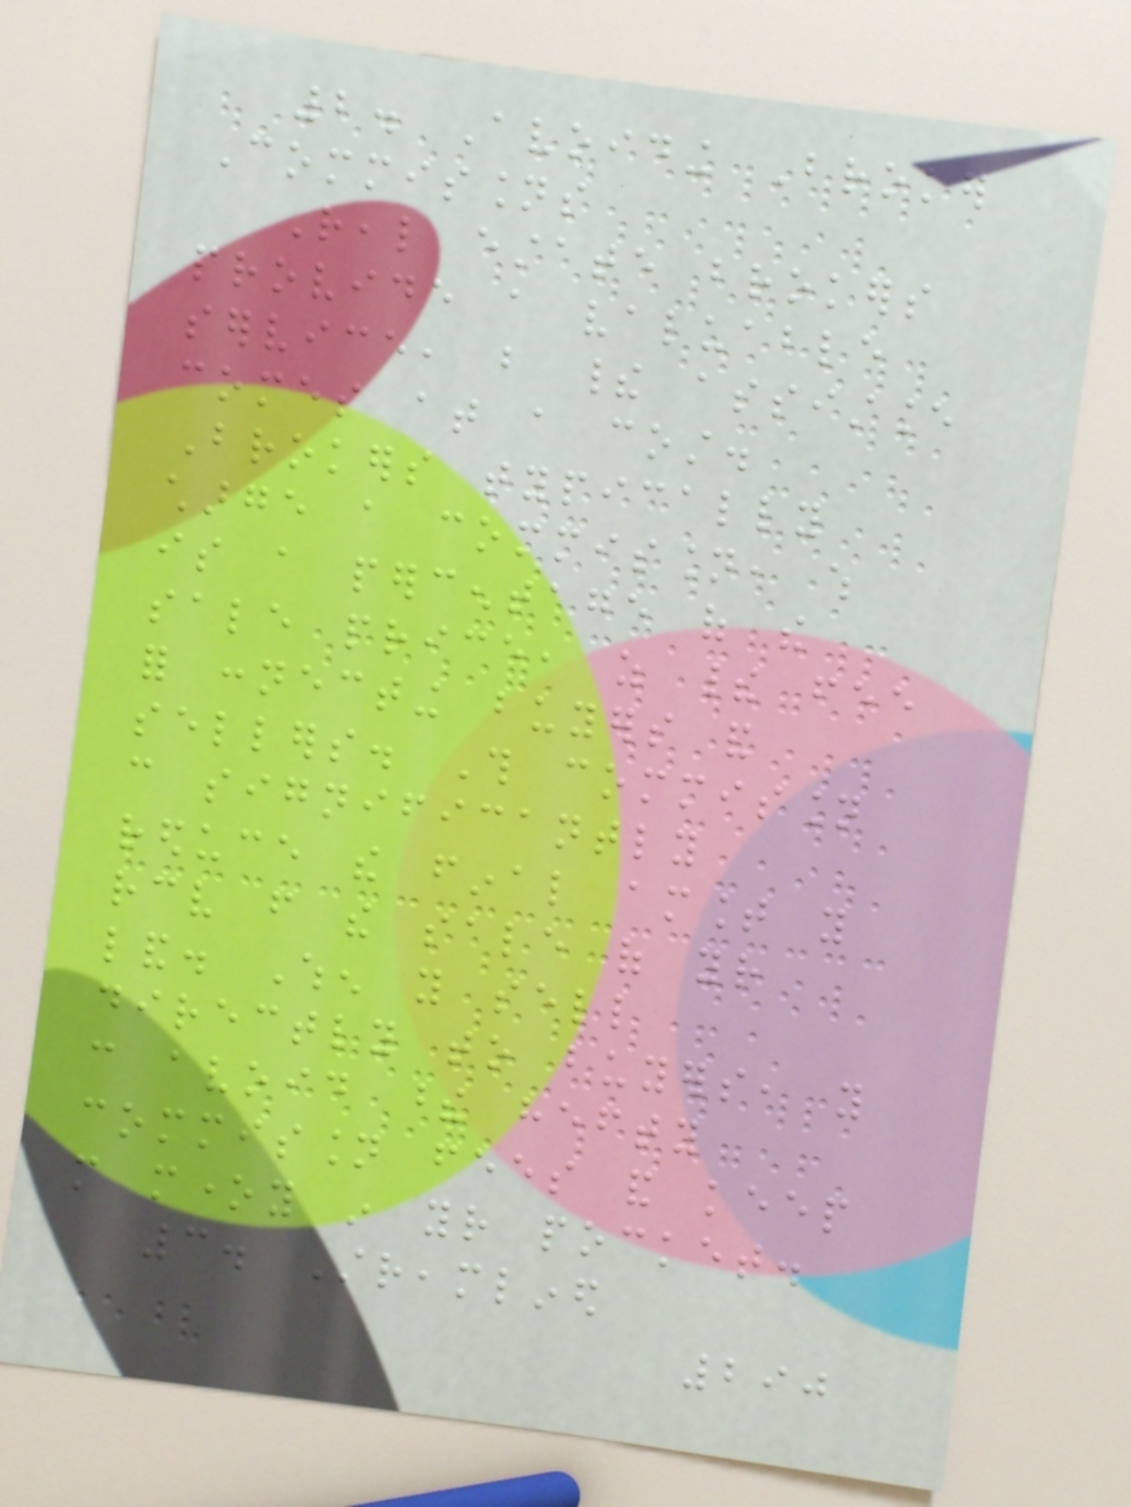2. Avoiding Broker
Commissions
Real estate brokers
provide a valuable
service, but their assistance
comes at a cost.
Brokers typically
charge a commission, which
is a percentage of the
sale price, as their fee
for connecting buyers and
sellers. This commission
can significantly
reduce the final amount you
receive from the sale of your
land. When you sell
directly to buyers, you
can avoid these hefty
commission fees and keep
more money in your pocket.
3. Streamlined
290
